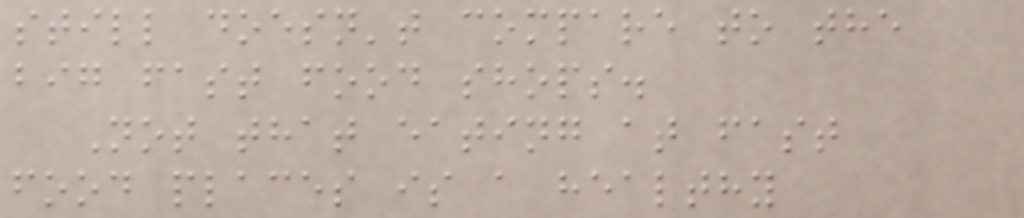still doesn't compare to the
big fast food shops.
Not that eating at fast
food places is a healthy
